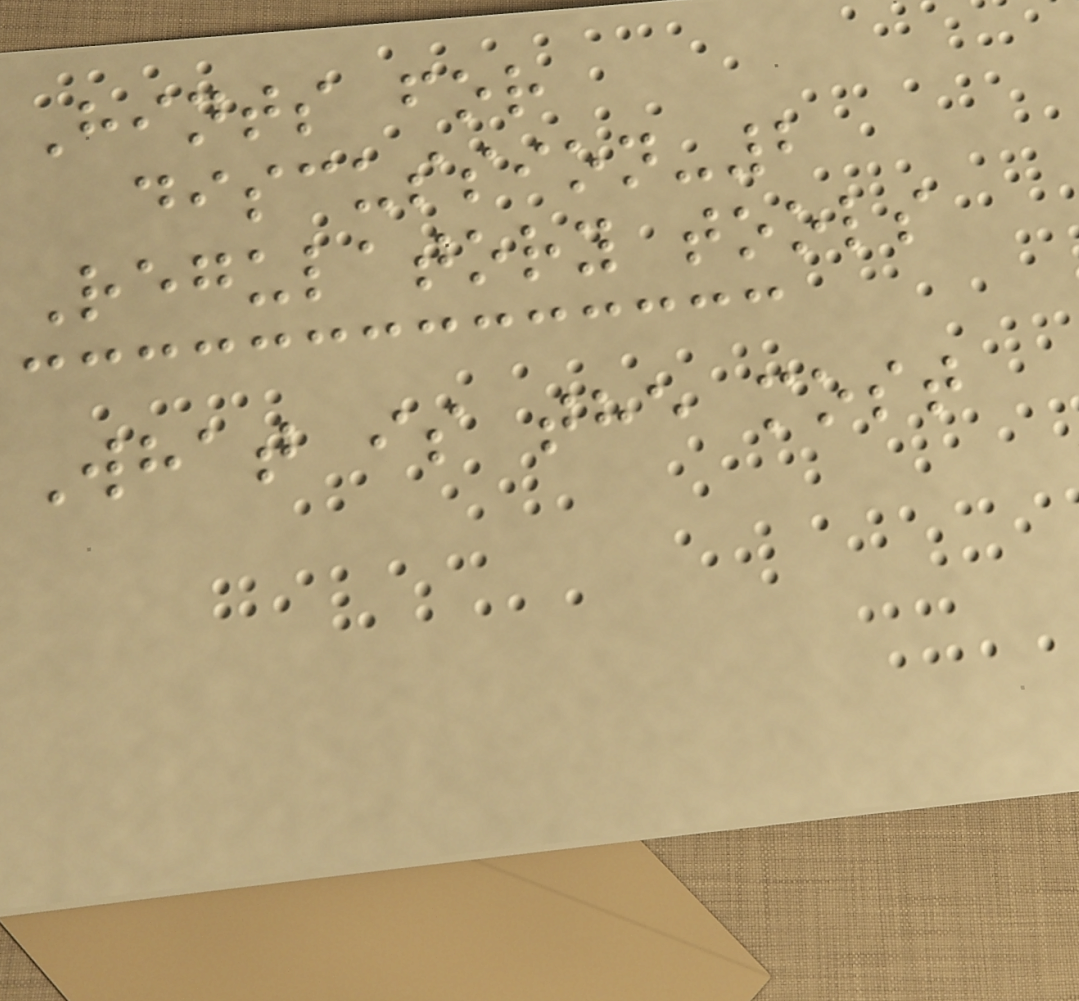Hints for
discussion-2
Regulatory tools
What is the most
